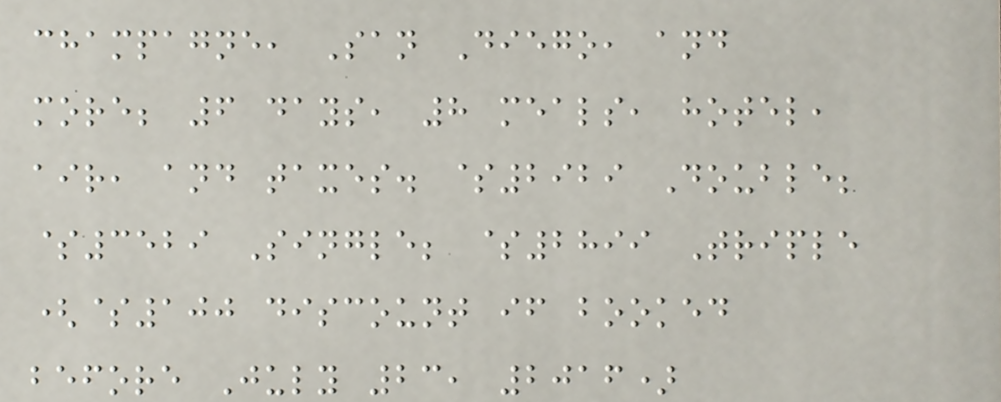champagne, San Diego, and
more; 6 days, 8 meals, hotel,
air, and taxes. $2929 Double;
$3529 Single; $2899 Triple
($100 discount if booked
before July 23, 2016)
